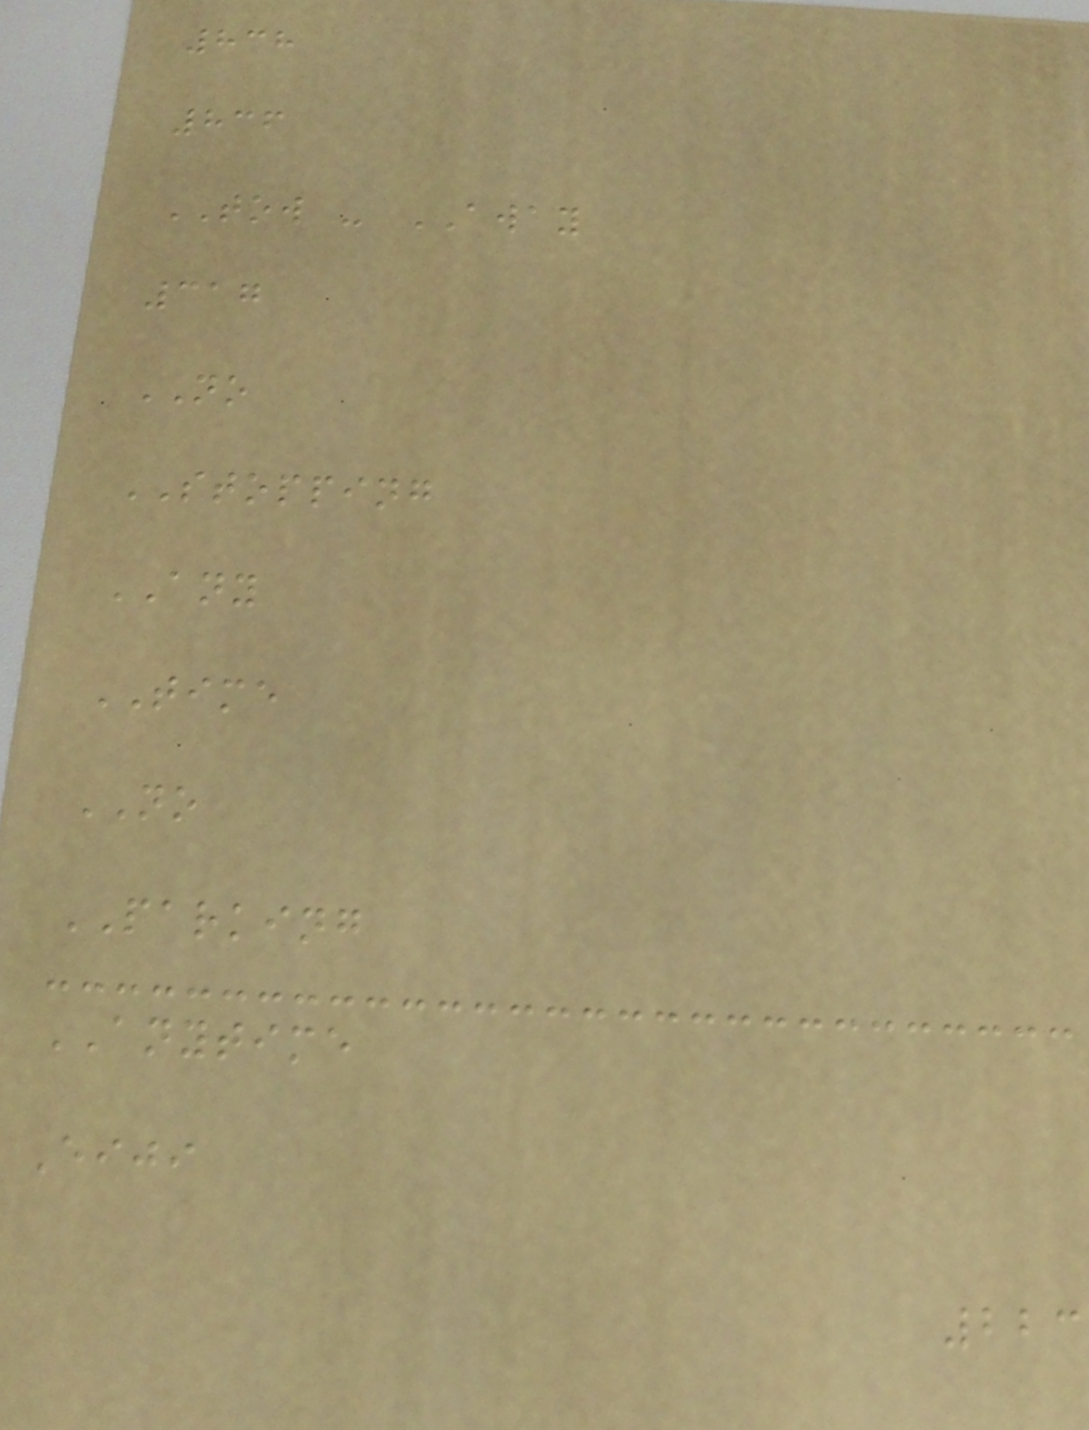838
836
TOW - AWAY
317
NO
STOPPING
ANY
TIME
NO
PARKING
ANYTIME
Eiji
223
